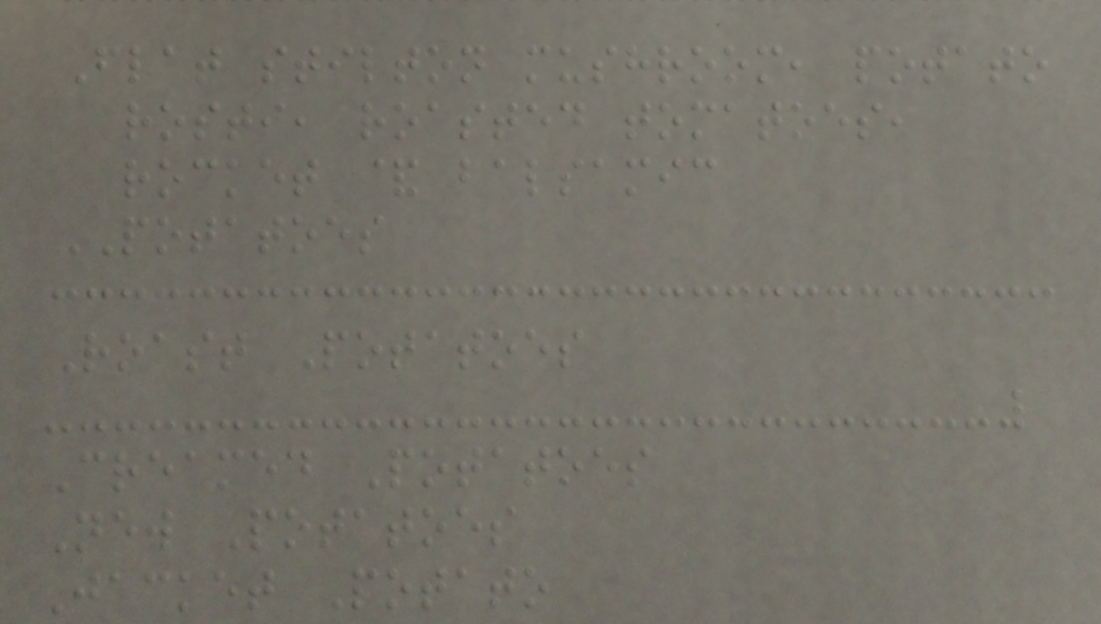Flat stilton mushroom, potato
rosti, roasted tomatoes,
rocket & balsamic
POTATOES
Roast Potatoes
Creamed Potatoes
New Potatoes
Jacket Potato
